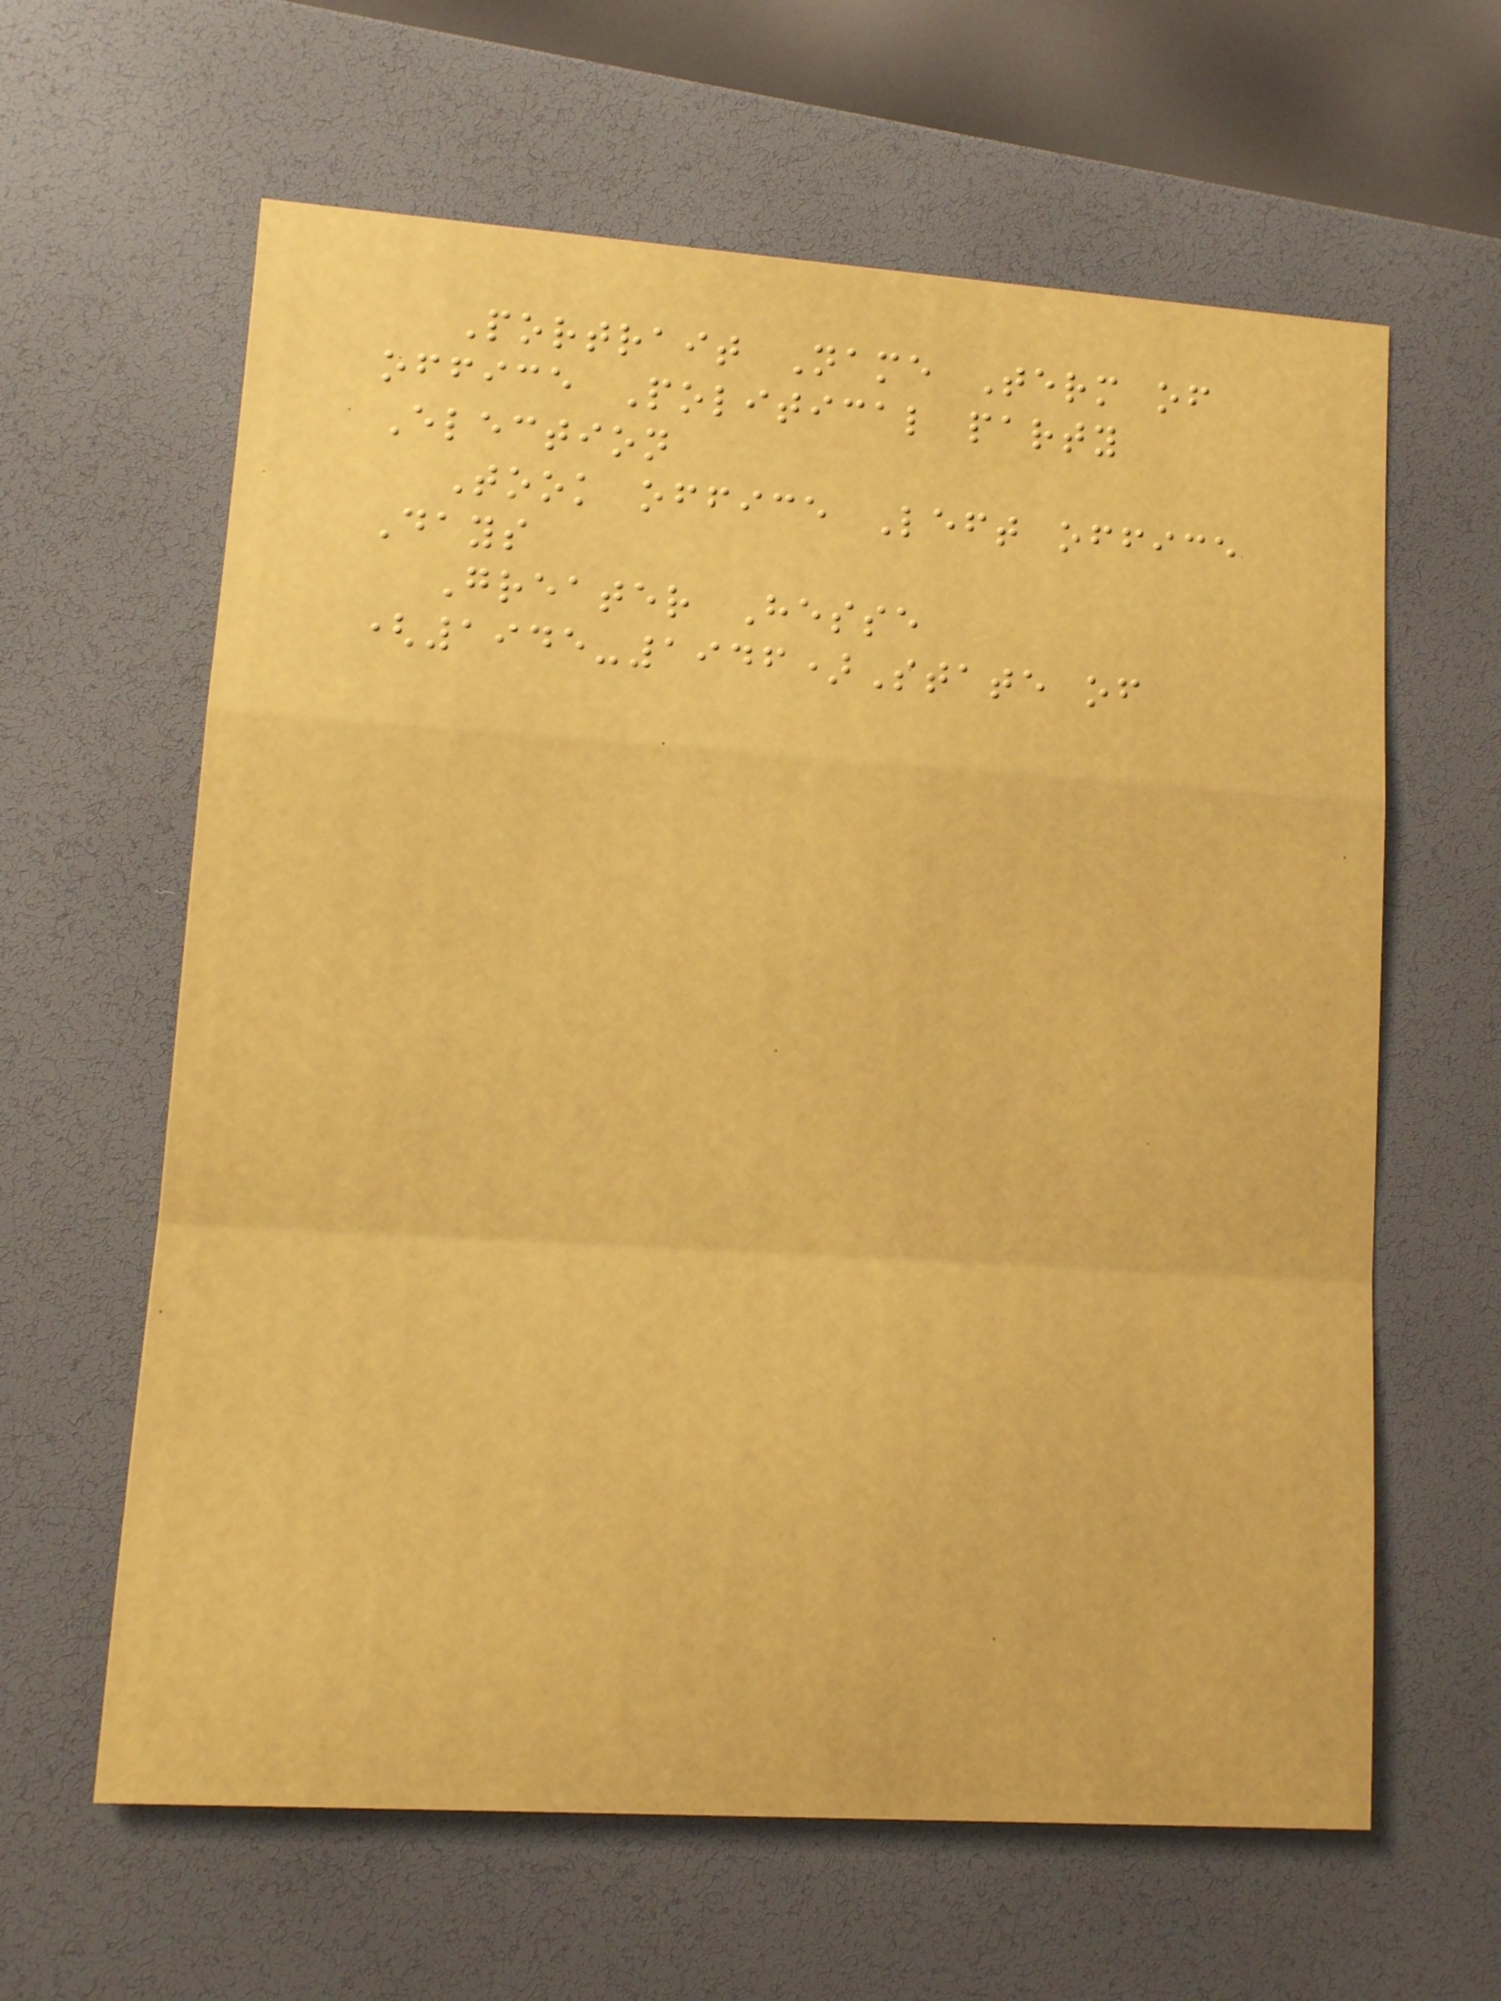Portrait Name Term of
office Political party
Election
Took office Left office
Days
Greater Hesse
(1945-1946)State of
